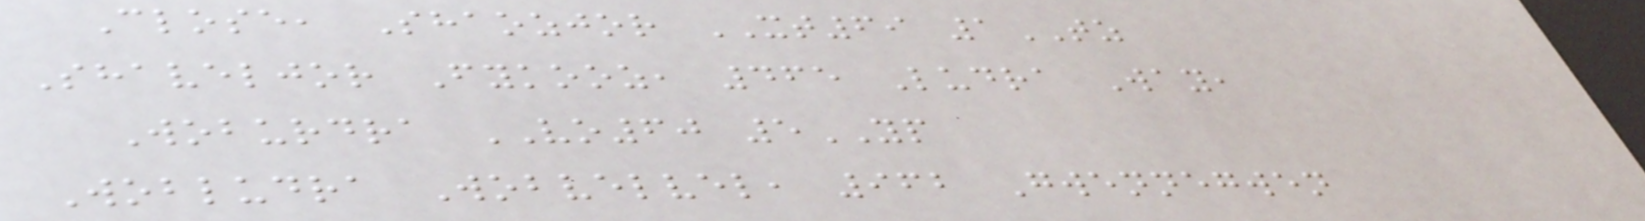Close, Shaozjor XT69 1TZ
Shaveljor Fykooz, 465 Ludra Way,
Woburdra VO60 5YP
Wobludra Wobvelvel, 962 Gwennegwen
